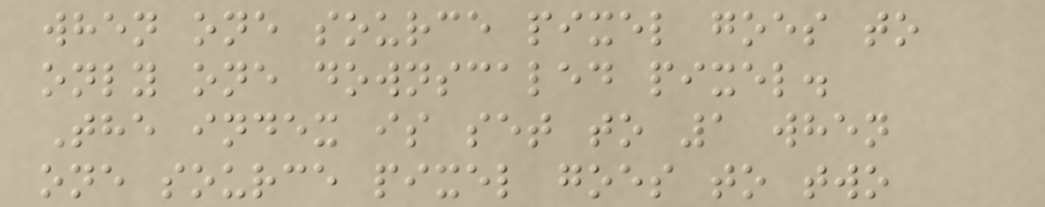when one source pixel goes to
only one downscaled pixel.
The index is set to 1 when
one source pixel goes to two
